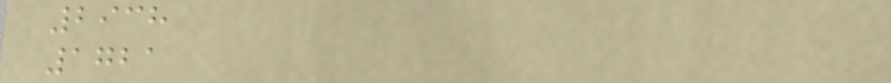2938
1721
